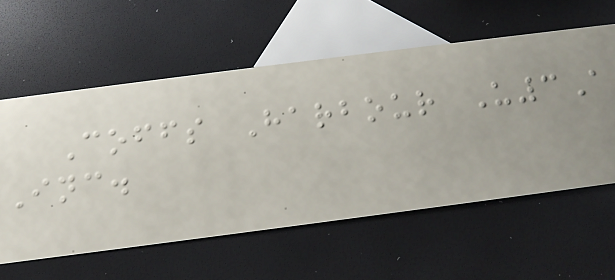Coffs Harbour U3A
Inc.
